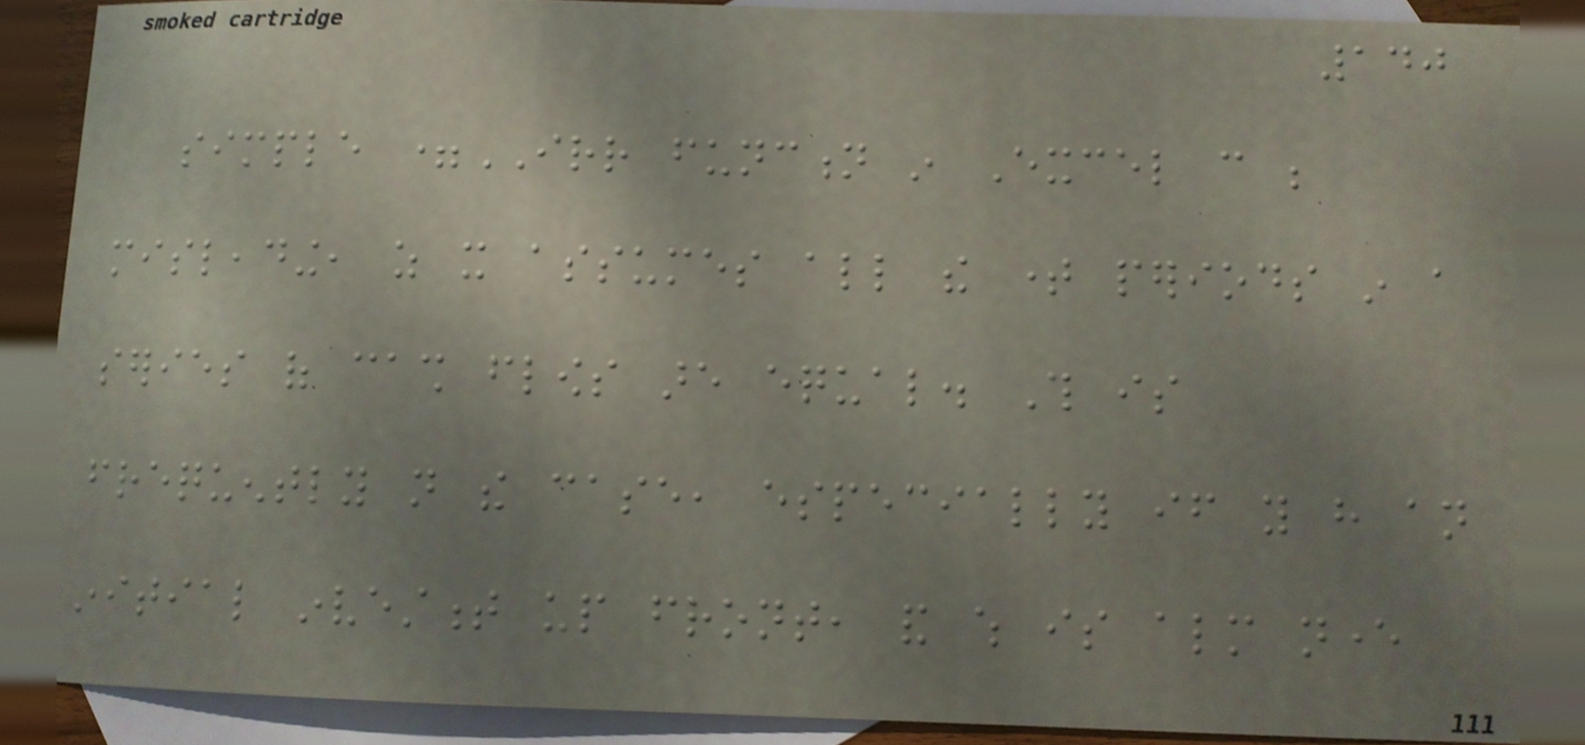140
simple =IRR function in Excel can be
misleading, as it assumes all the time periods in a
series of cash flows are equal. This is
frequently not the case, especially if you have an
initial investment up front, and which is almost never
